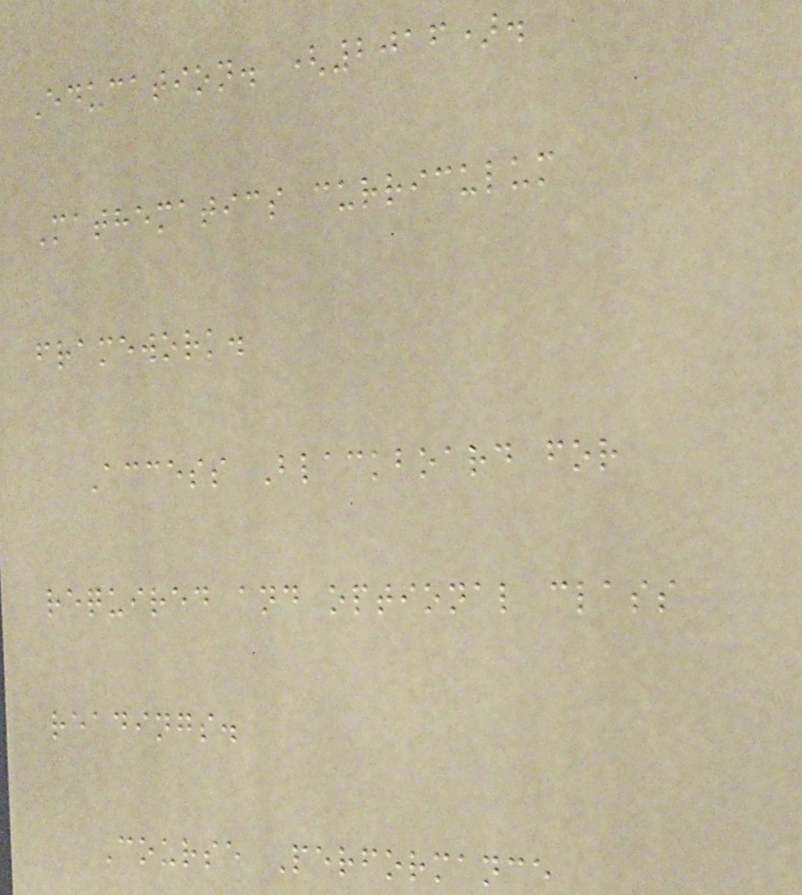Education. (2016).
Mathematics curriculum
framework.
Access Blackboard for
required and optional class
readings.
Course Performance
